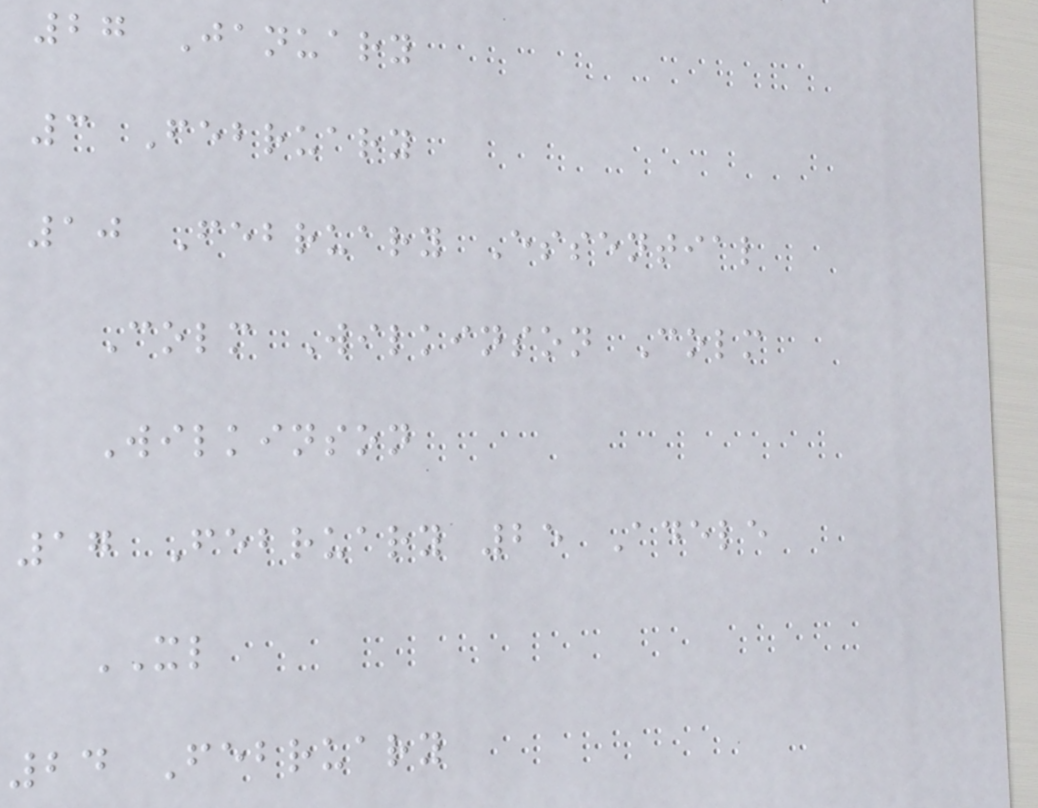27 January
3 February
10 February Essential
Colm Wilkinson Colm
Wilkinson
17 February 25 Adele
XL
24 February
